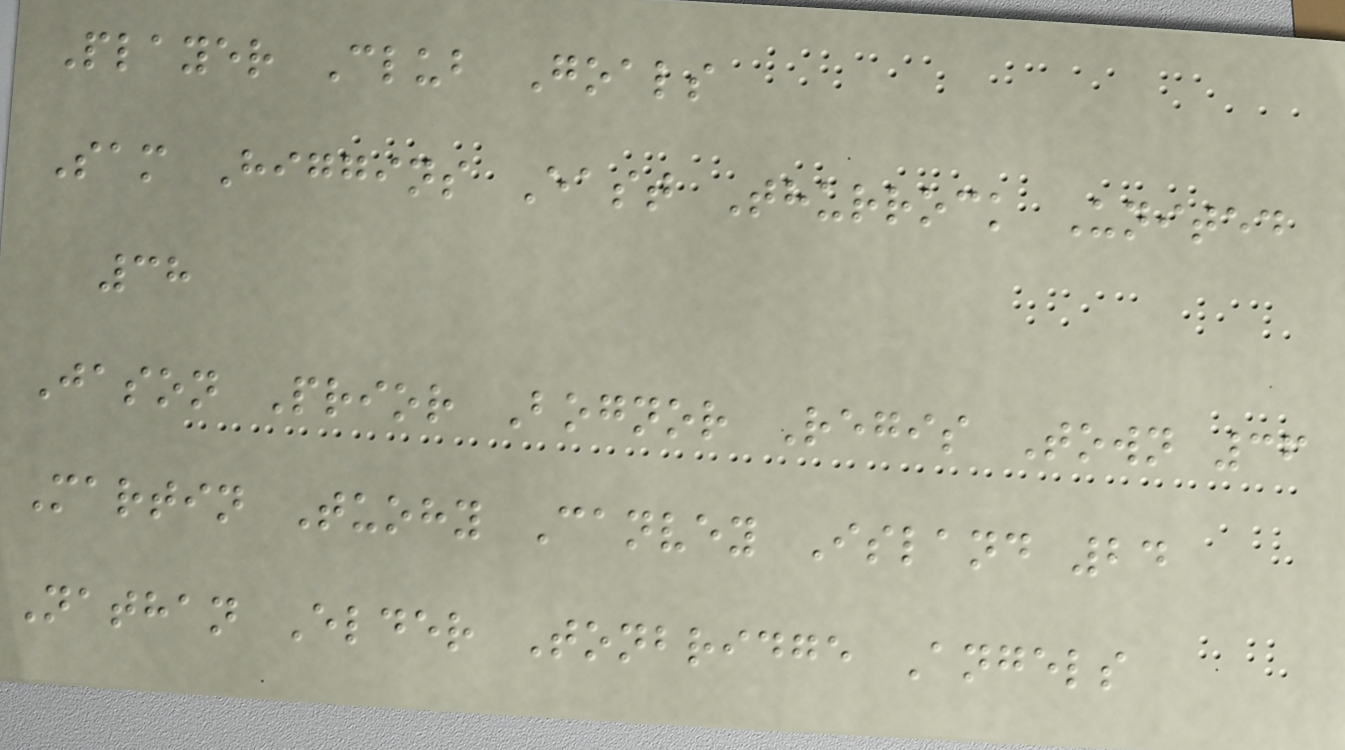Player Club Goals
Sam Higgins East Thurrock United
38
Jason Prior Bognor Regis Town 36
Martin Tuohy Canvey Island 24
Nathan Elder Tonbridge Angels
